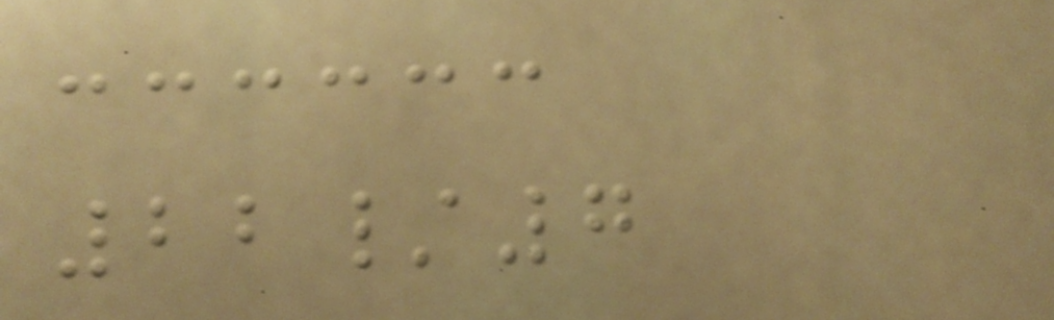22/7
